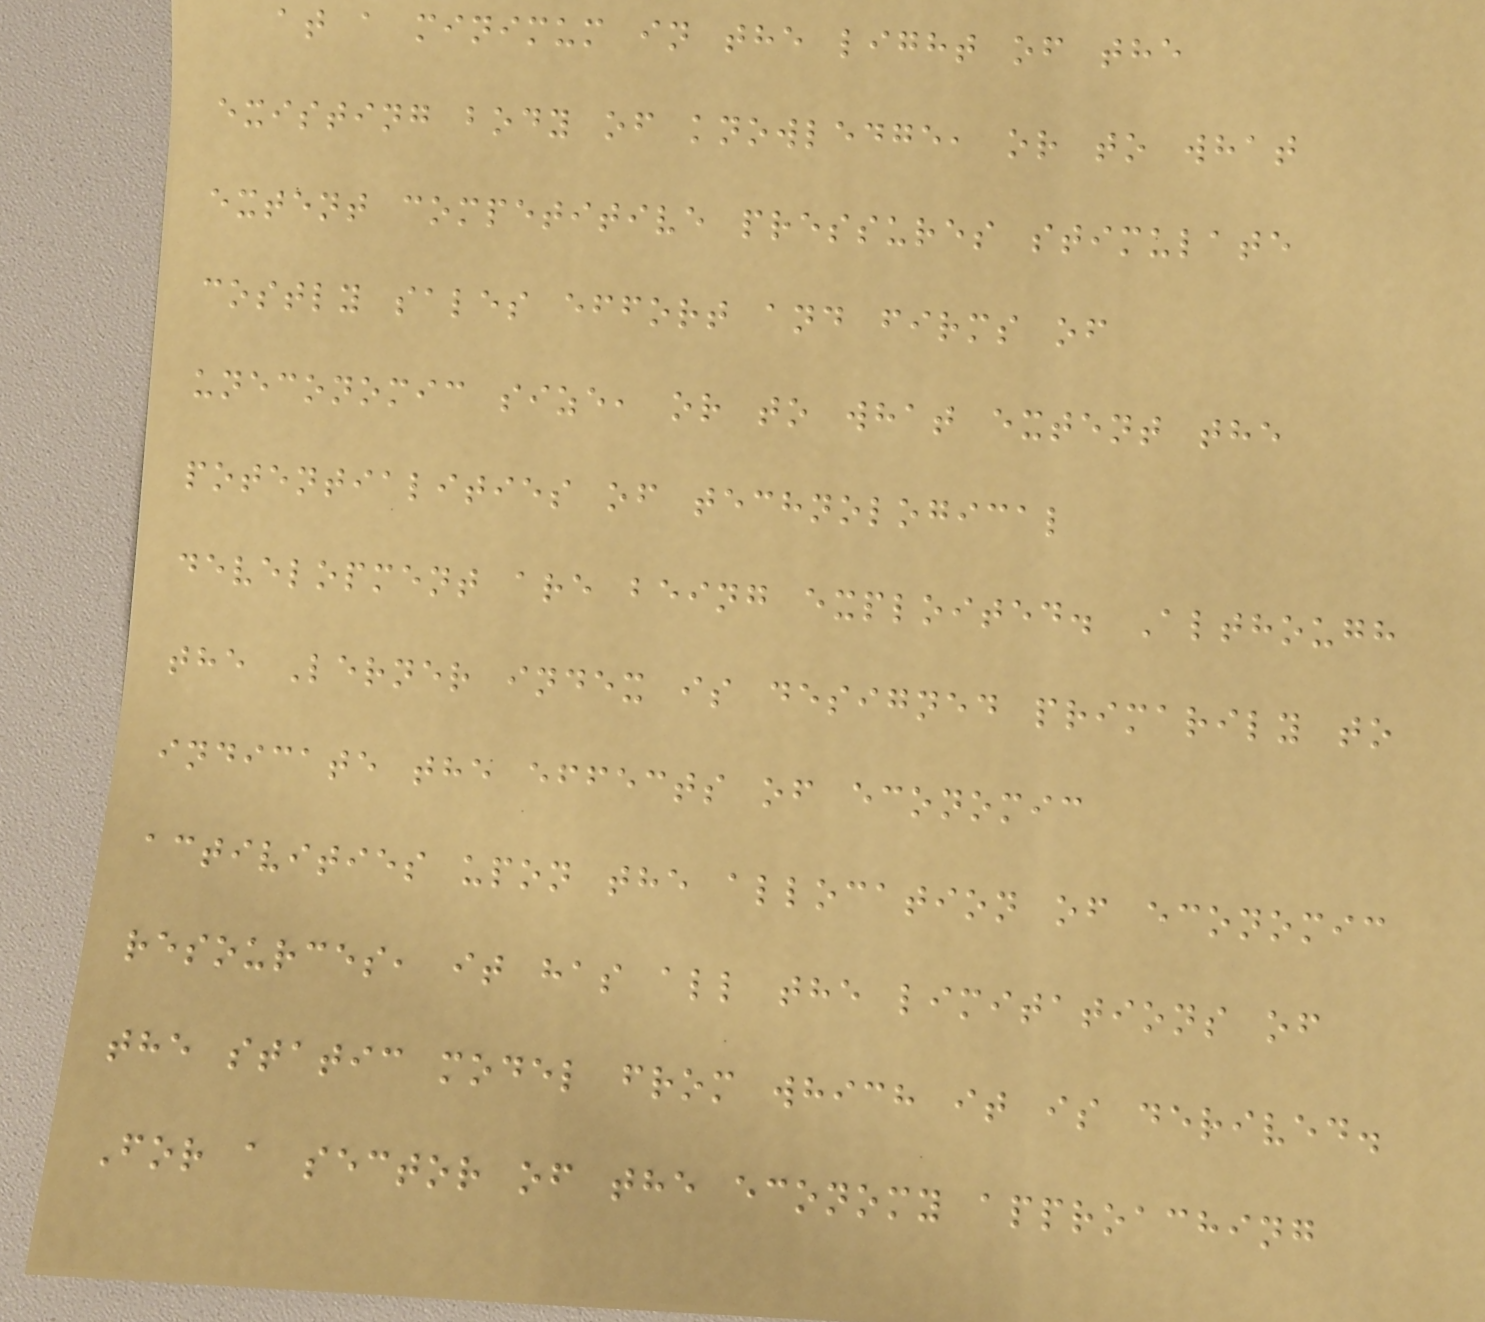at a minimum in the light of the
existing body of knowledge, or to what
extent competitive pressures stimulate
costly sales effort and firms of
uneconomic size, or to what extent the
potentialities of technological
development are being exploited. Although
the Lerner index is designed primarily to
indicate the effects of economic
activities upon the allocation of economic
resources, it has all the limitations of
the static model from which it is derived.
For a sector of the economy approaching
